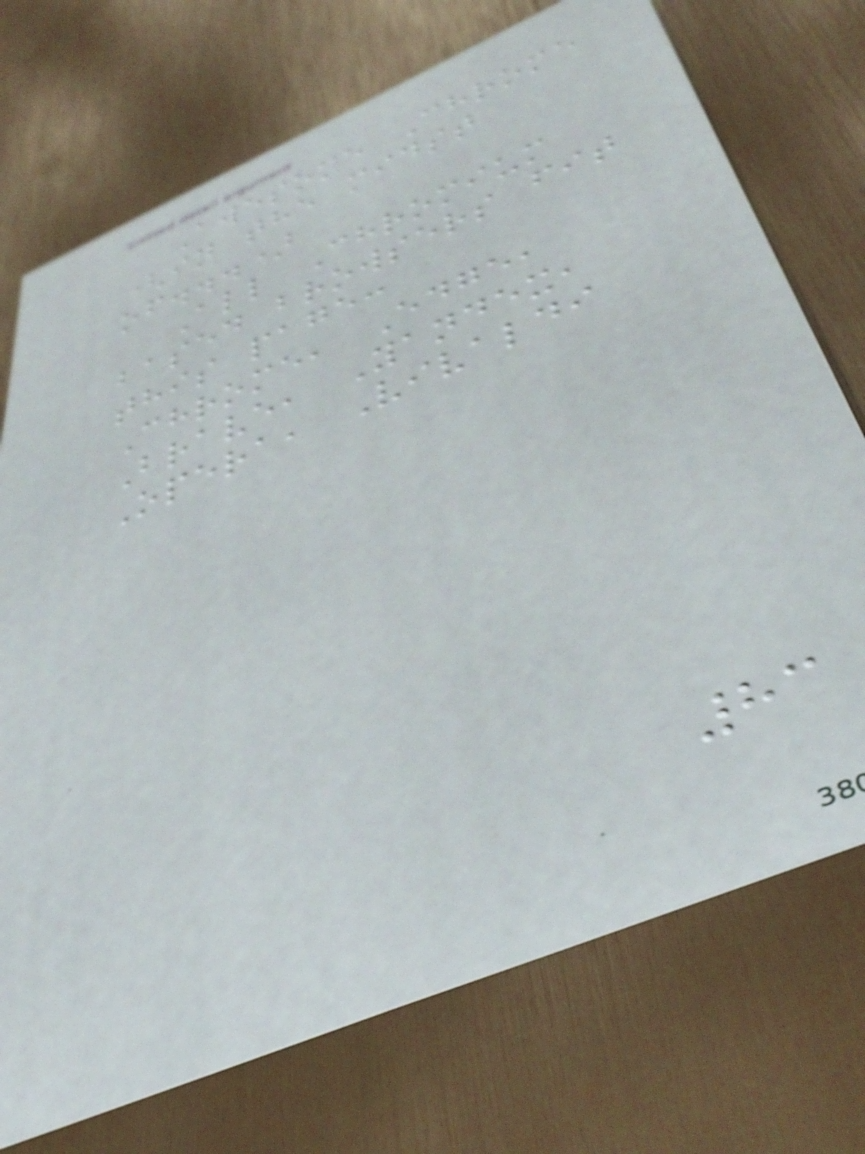Awesome Chrome
(in the midst
of...)
All Chromium
based browsers fit
this page:
Chrome, Edge,
Brave, Yandex,
Opera, Vivaldi
83
